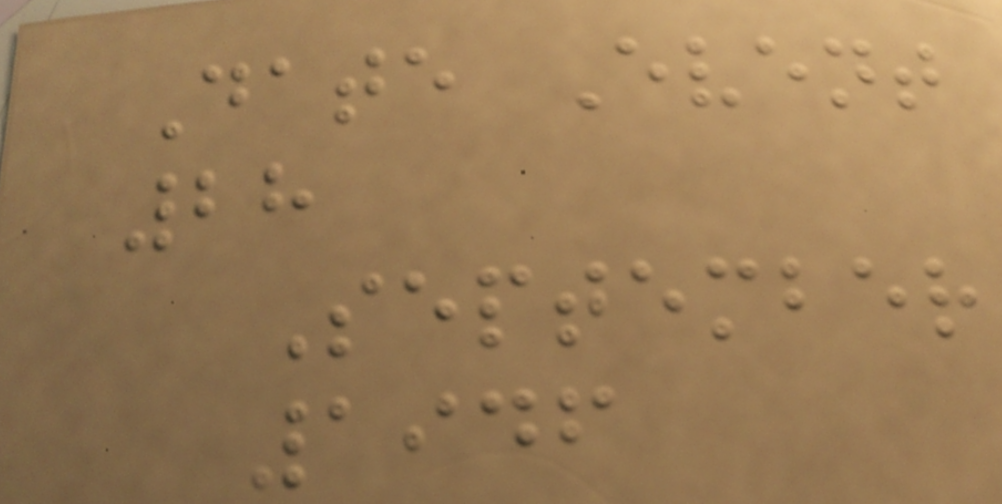Date Event
28
September
1946
